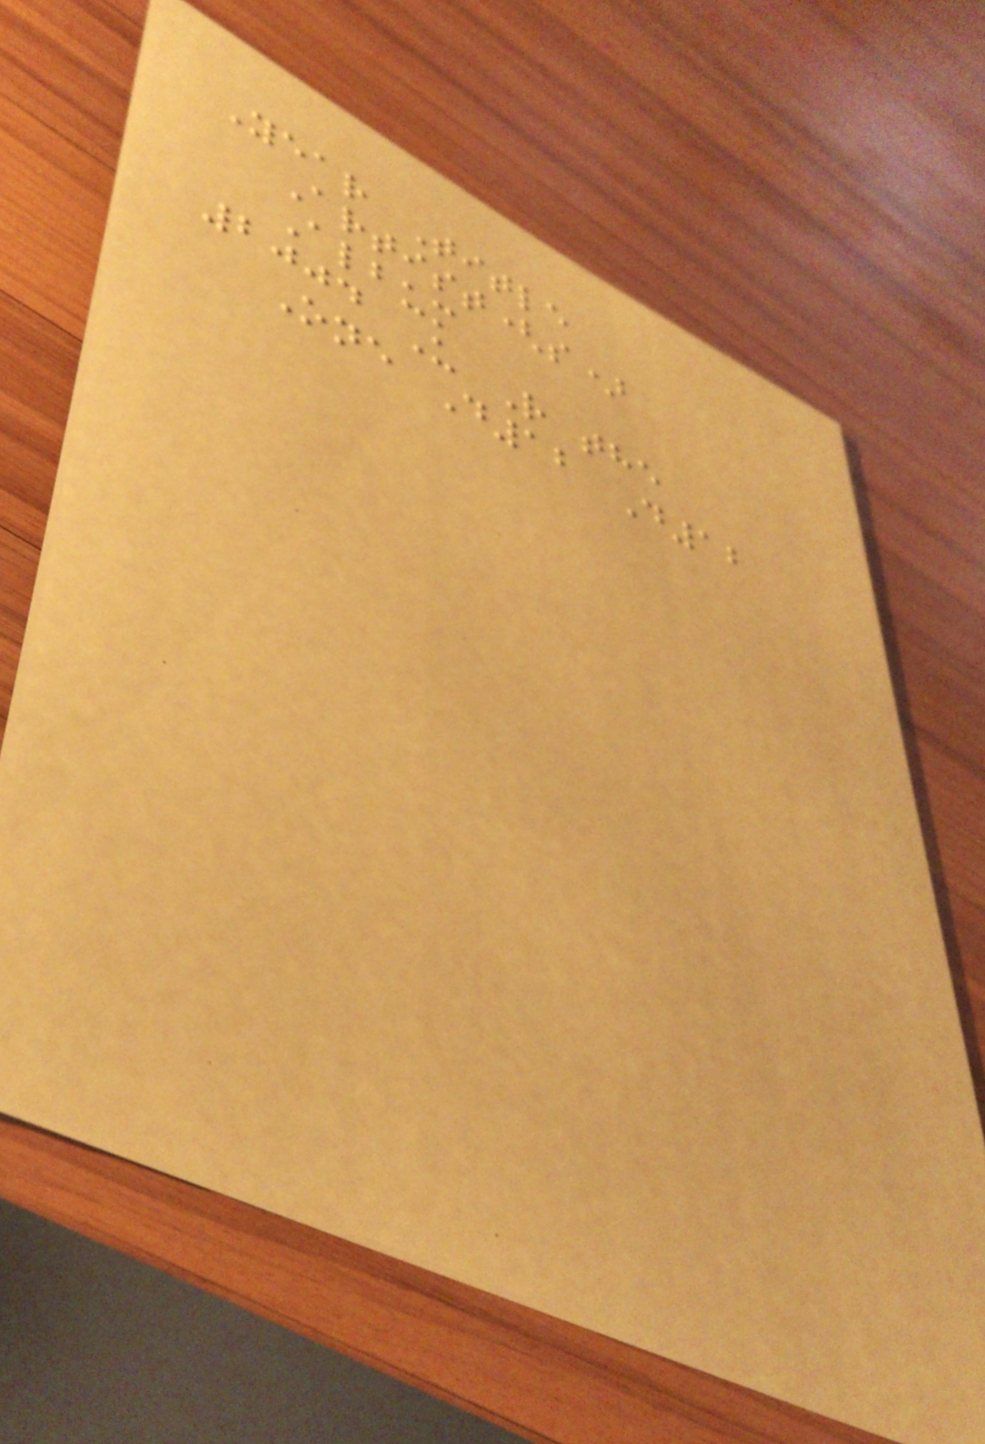Year Title
Artist(s)
Album
2004 U R the
One D12 D12
